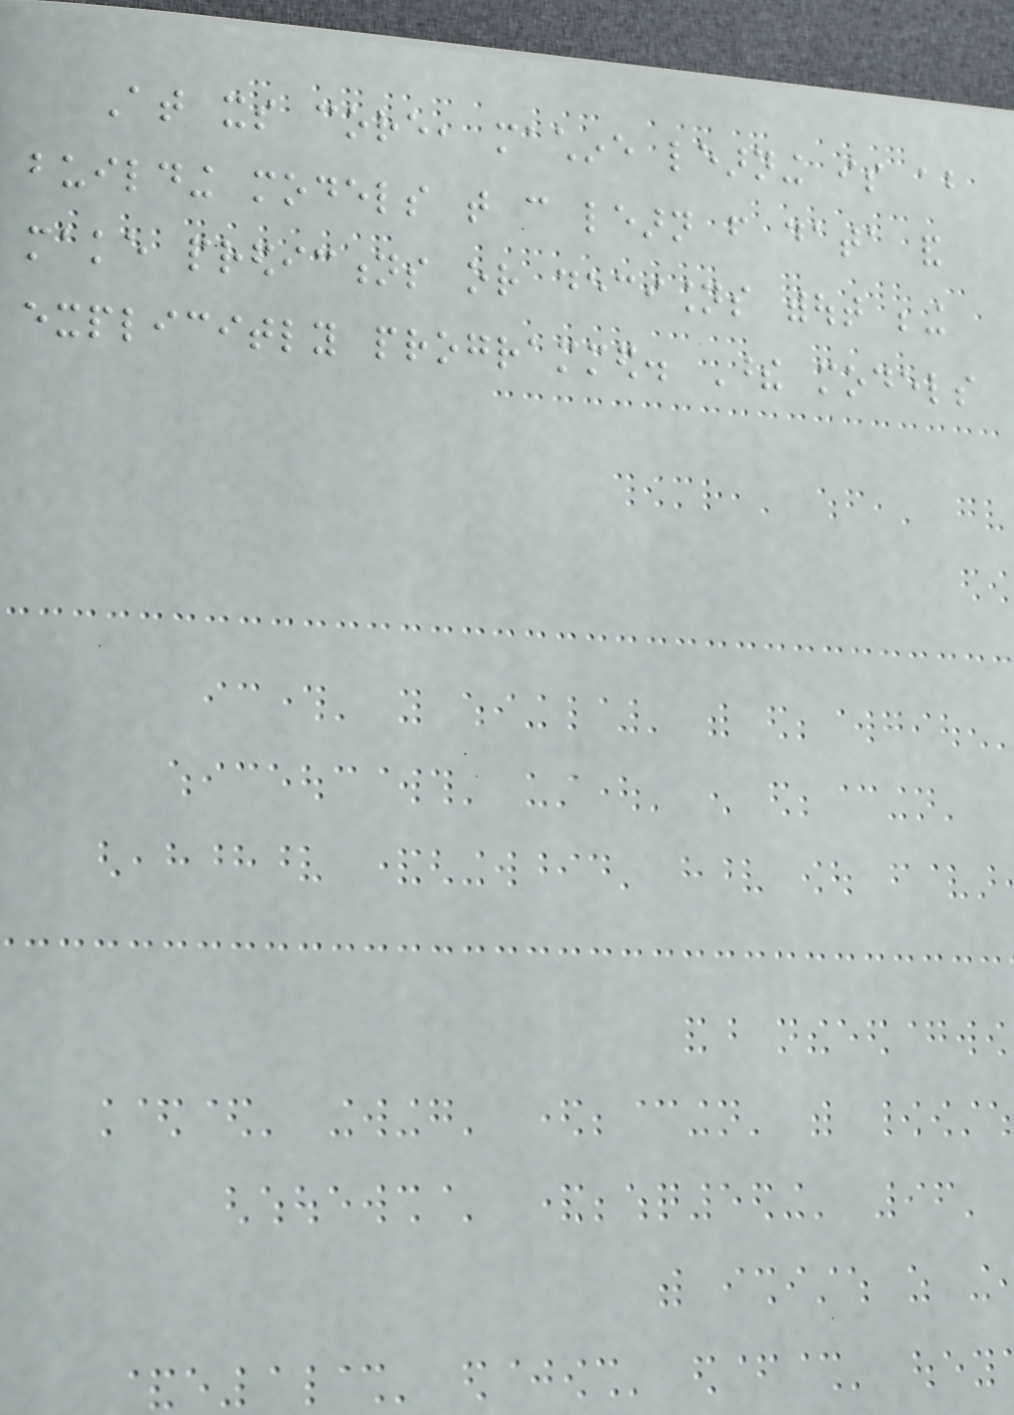At its core, machine learning is about
building models that can learn from data and
make predictions or decisions without being
explicitly programmed. These models
